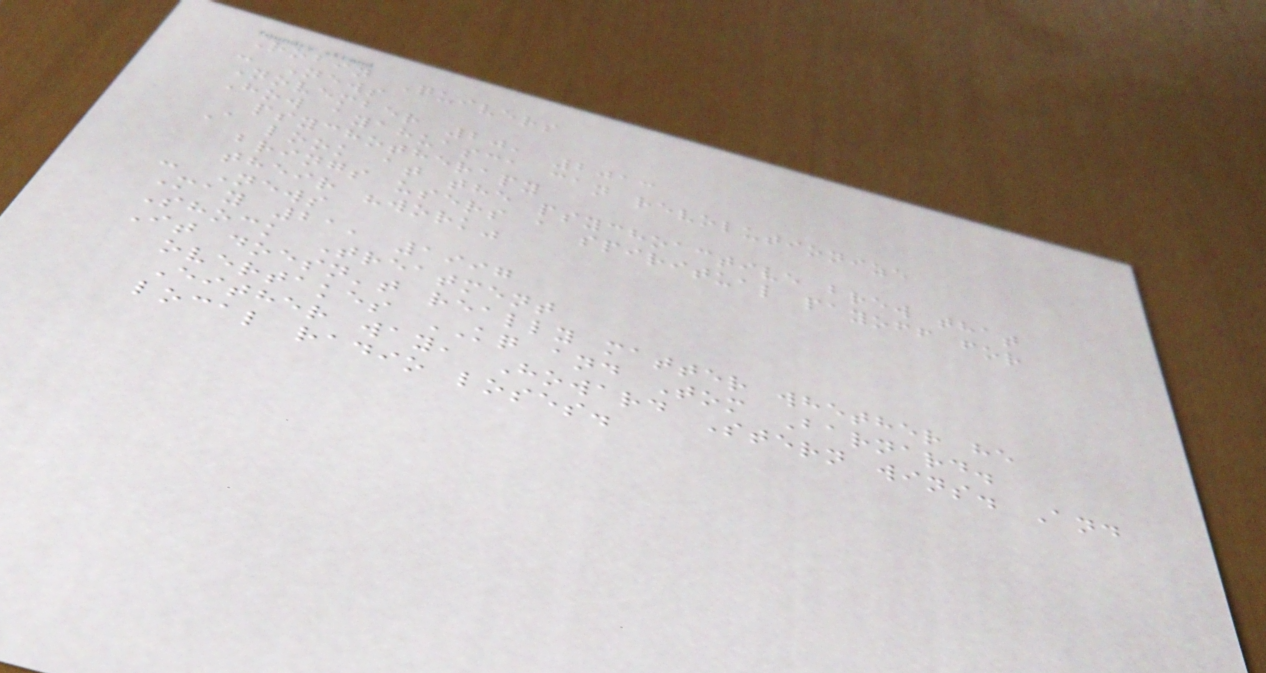Robin Quivers
- News
November 20, 2013
How ayahuasca can revolutionize
psychotherapy
A look at the psychoactive brew that
brings users a spiritual payoff for
their "work"
- News
May 21, 1997
Shock Treatment
It doesn't really matter whether he
overtakes KQ and Tom Barnard.
Either way, Howard Stern wins. And
local radio loses.
